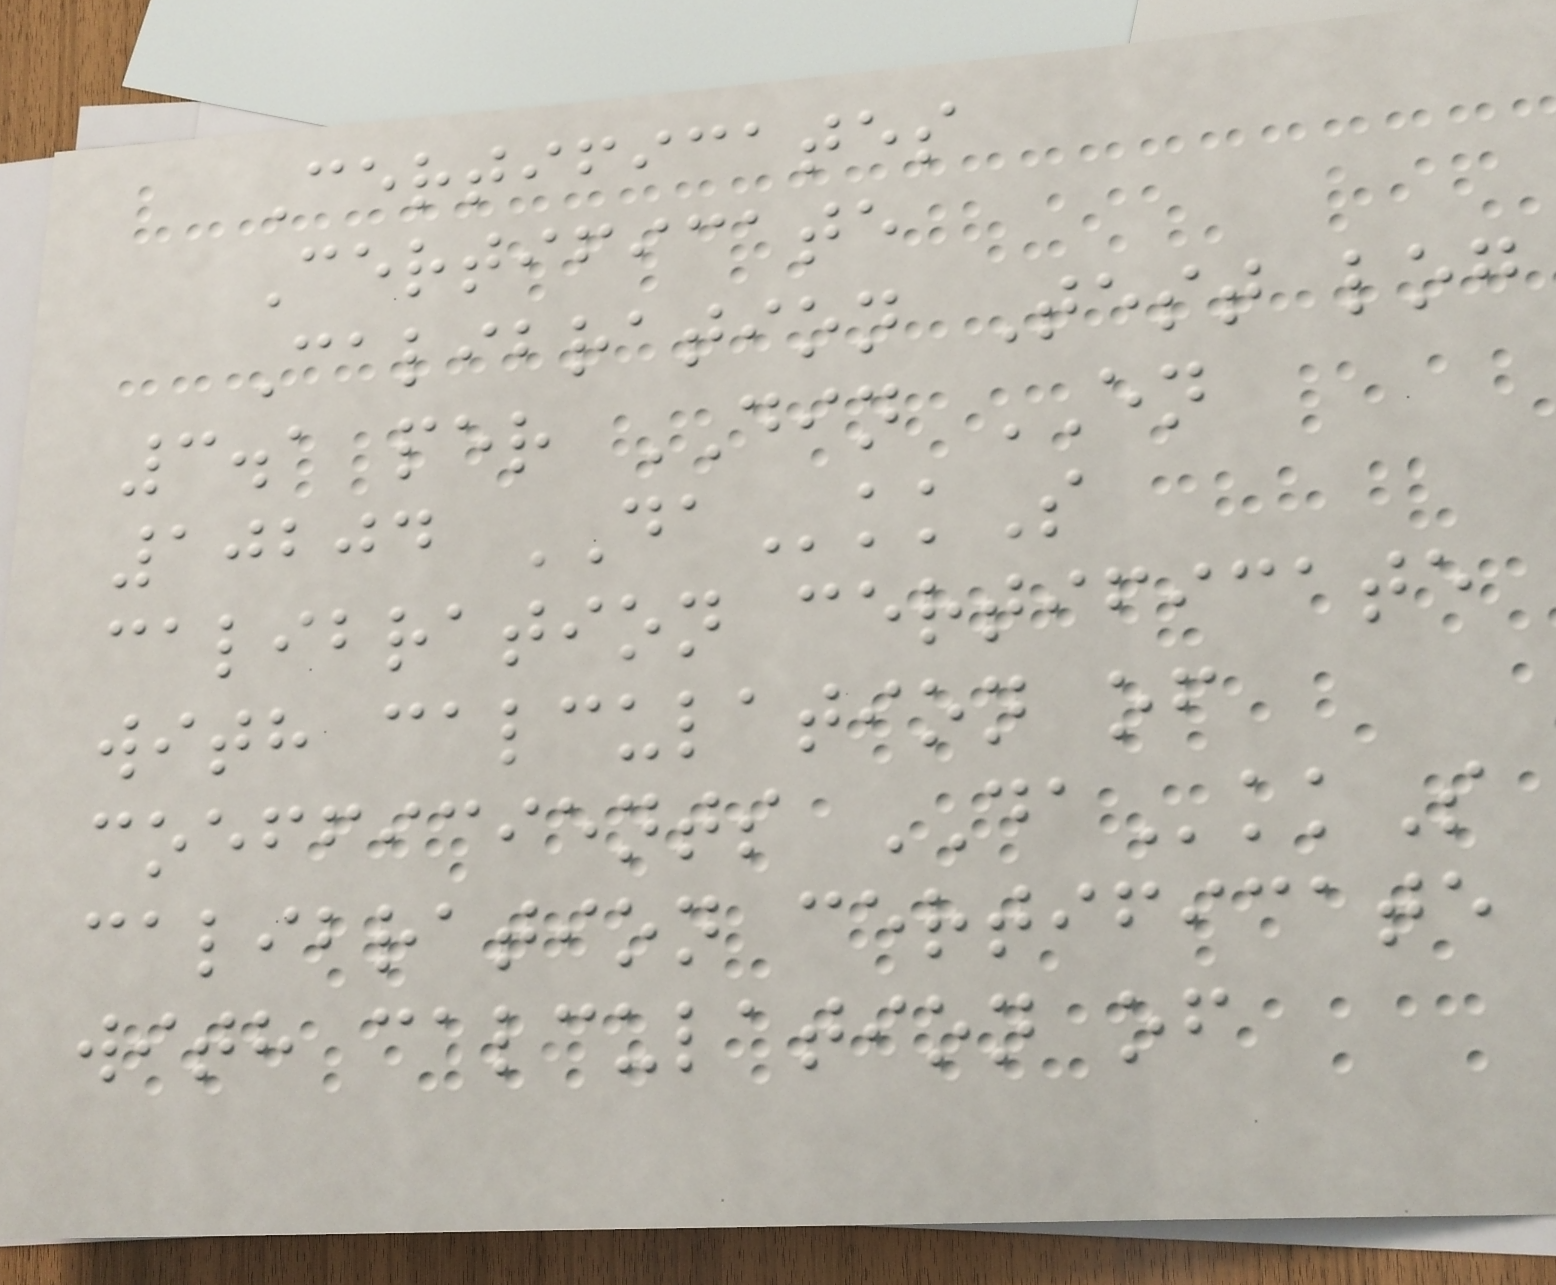Certificates
Certificate
Calibration Test log
3.1 per DIN EN
10204 DAkkS
calibration certificate
with calculation of
coefficients DAkkS
calibration certificate
with calculation of
